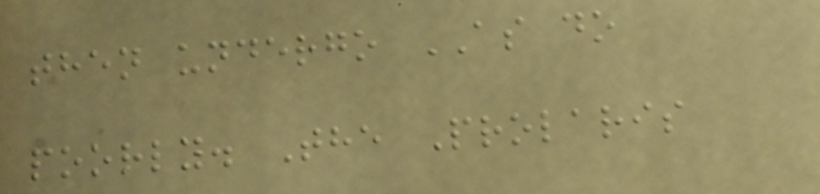then undergo AS do
poorly. The Prolaris
